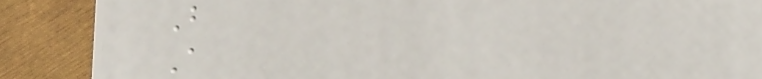B
A
